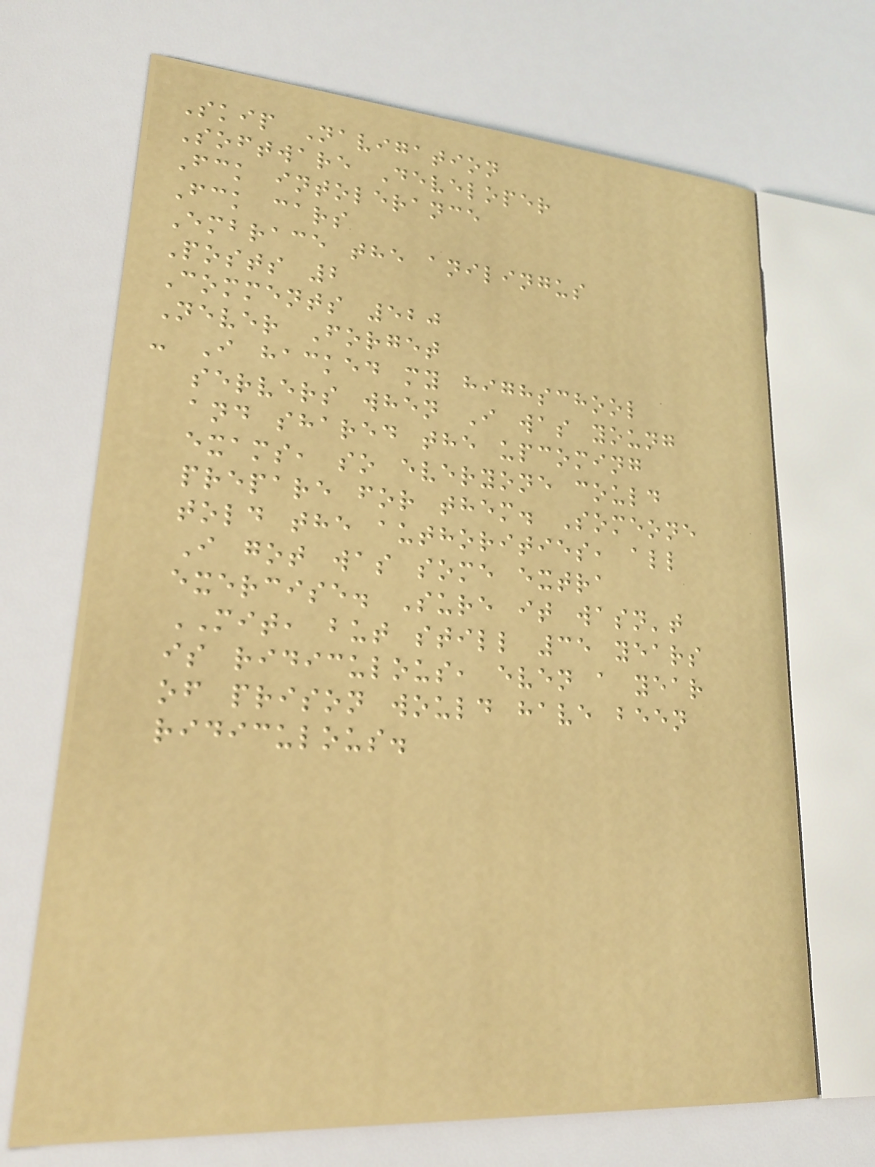Skip Navigation
Software Developer
Fck intolerance
Fck cars
Embrace the anilingus
Posts 2
Comments 520
Never Forget
- I hacked my highschool
servers when I was young
and shared the upcoming
exams, so everyone could
prepare for them. Someone
told the authorities, all
I got was some extra
exercise. Sure it wasn't
MIT, but still 35 years
is ridiculous, even a year
of prison would have been
ridiculous.
